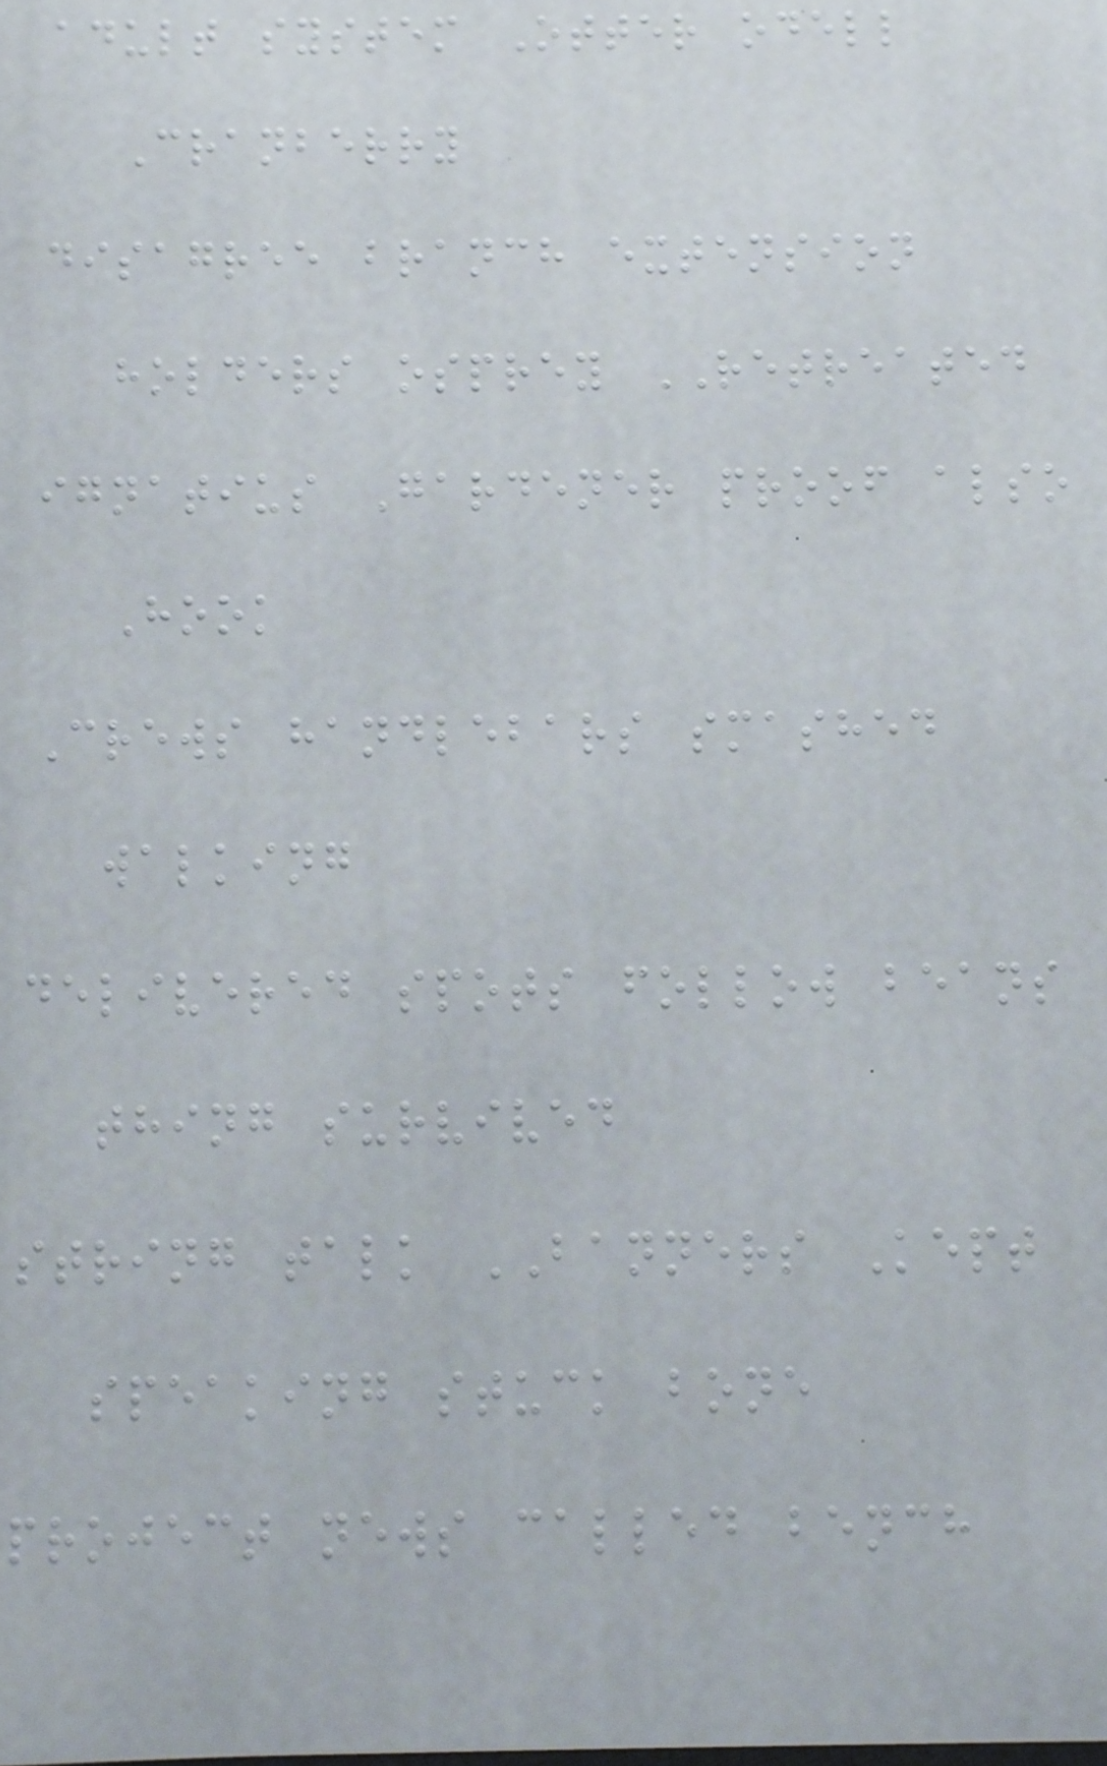adult system Otter odell
Cranberry
disagree branch extension
holders osprey RETREATED
ignatius Gardener proof also
Hook
Crews handlebars smashed
walking
delivered spots follow beans
thing survived
string talk BANNERS Kept
speaking stuck bone
project news called bench
